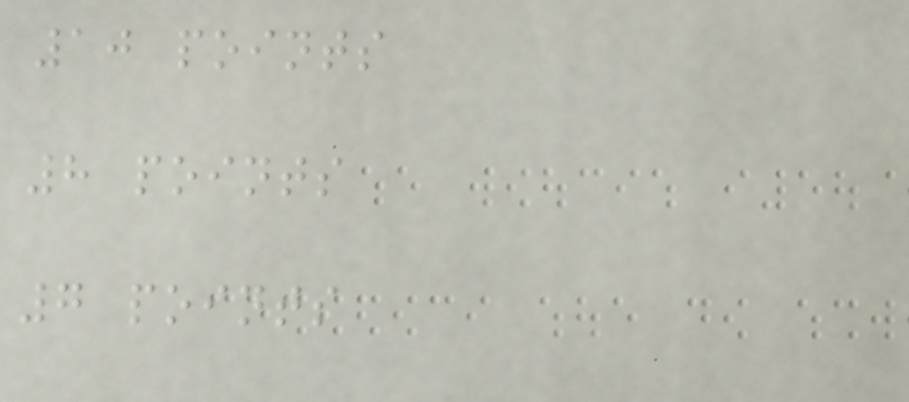10 points
8 points
7 points
